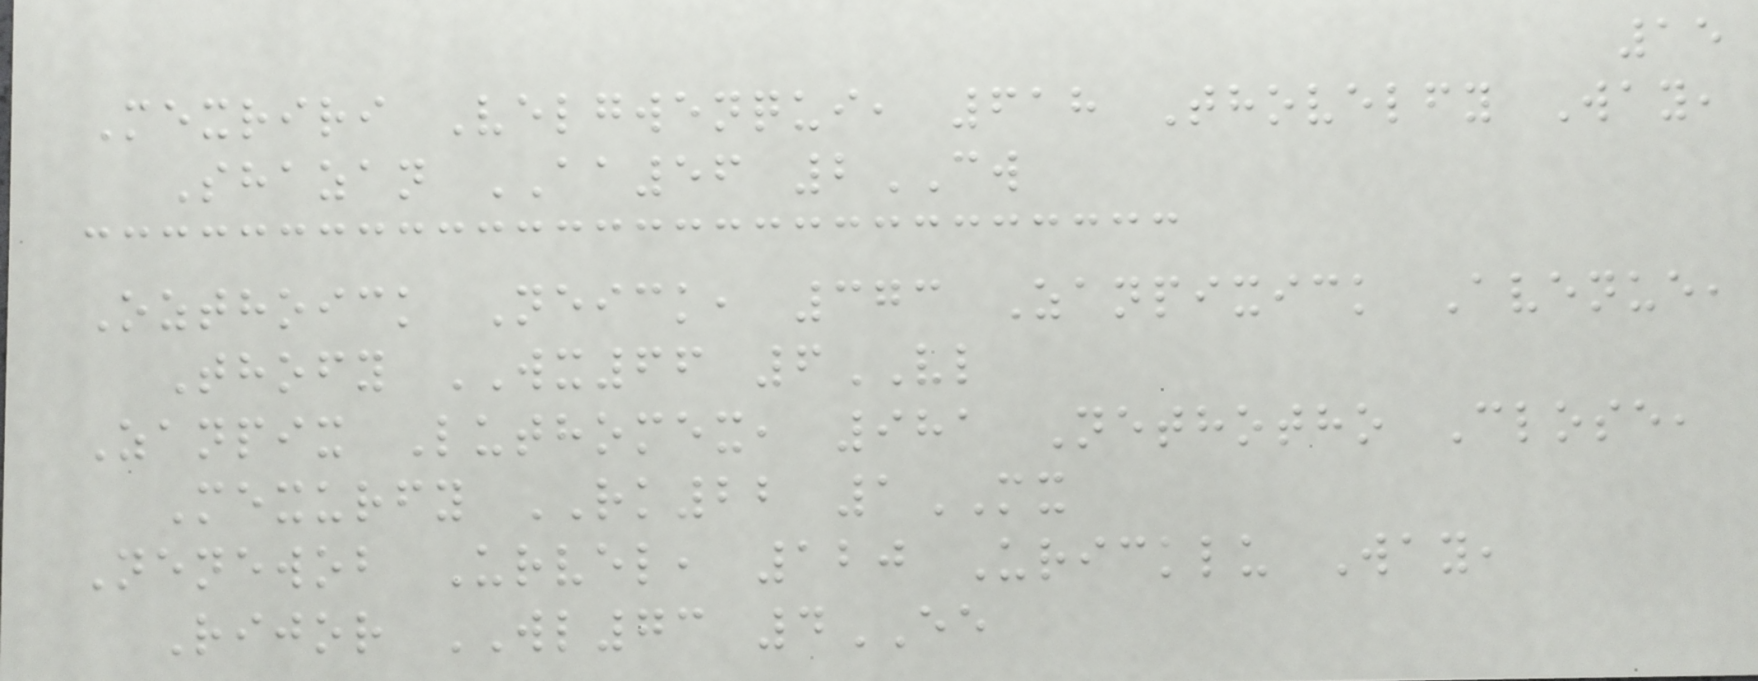15
Mexriri Velgwenqui, 618 Thovelfy Way,
Shazan AA56 2CW
Ozthoick Neick, 373 Zanpixick Avenue,
Thofy WX66 6VL
Zanpix Luthomex, 981 Nethotho Close,
Mexurfy RK22 1MX
Nenewob Urvel, 120 Uricklu Way,
Rijor WL73 4EE
